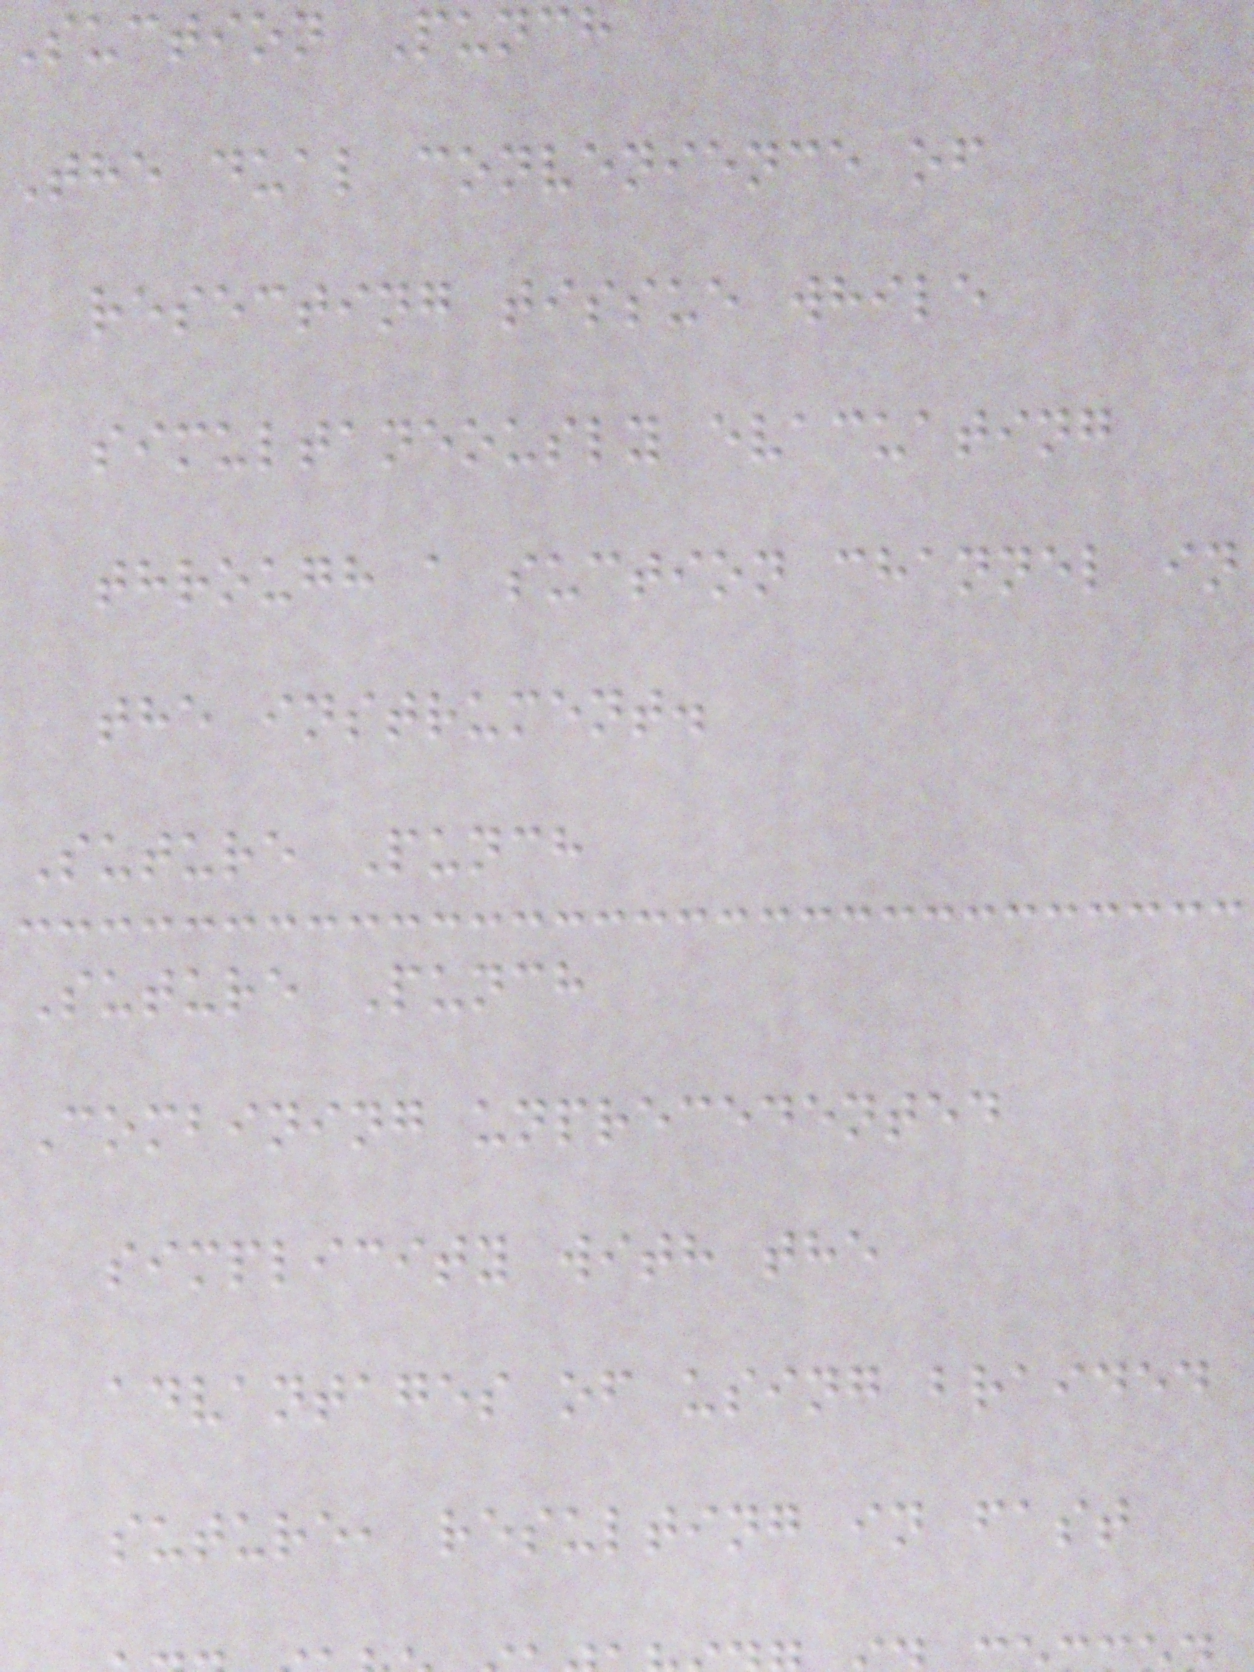Suction Punch
The dual convenience of
resecting tissue while
simultaneously evacuating
through a suction channel in
the instrument.
Suture Punch
Suture Punch
Combining unprecedented
simplicity with the
advantages of using braided
suture, resulting in fast
